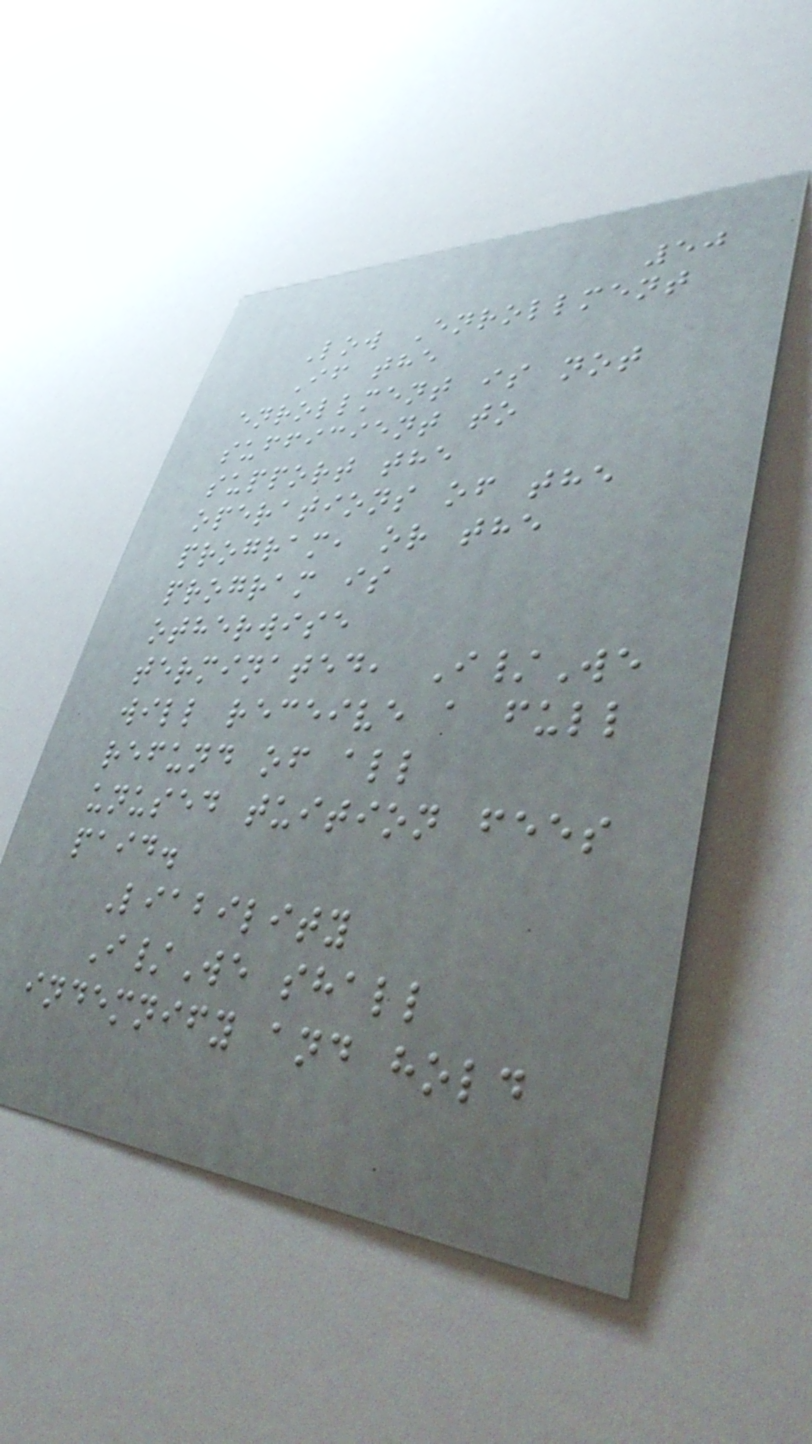50
Low Enrollment
If the
enrollment is not
sufficient to
support the
operations of the
program, or the
program is
otherwise
terminated, I/We
will receive a full
refund of all
unused tuition fees
paid.
Liability
I/We shall
indemnify and hold
